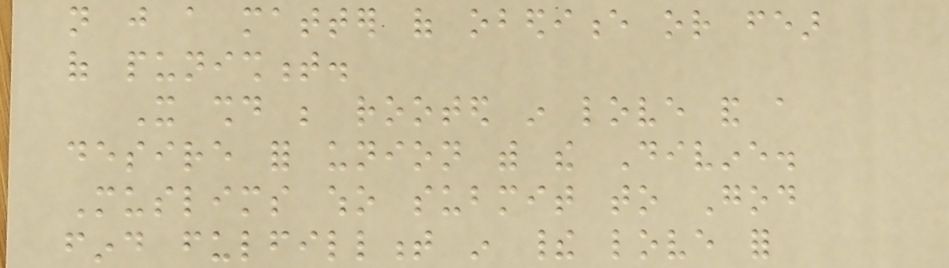not just a matter of obedience or fear
of punishment.
It should be rooted in love and a
desire for union with the Divine.
Muslims who submit to God
find fulfillment in their love for
